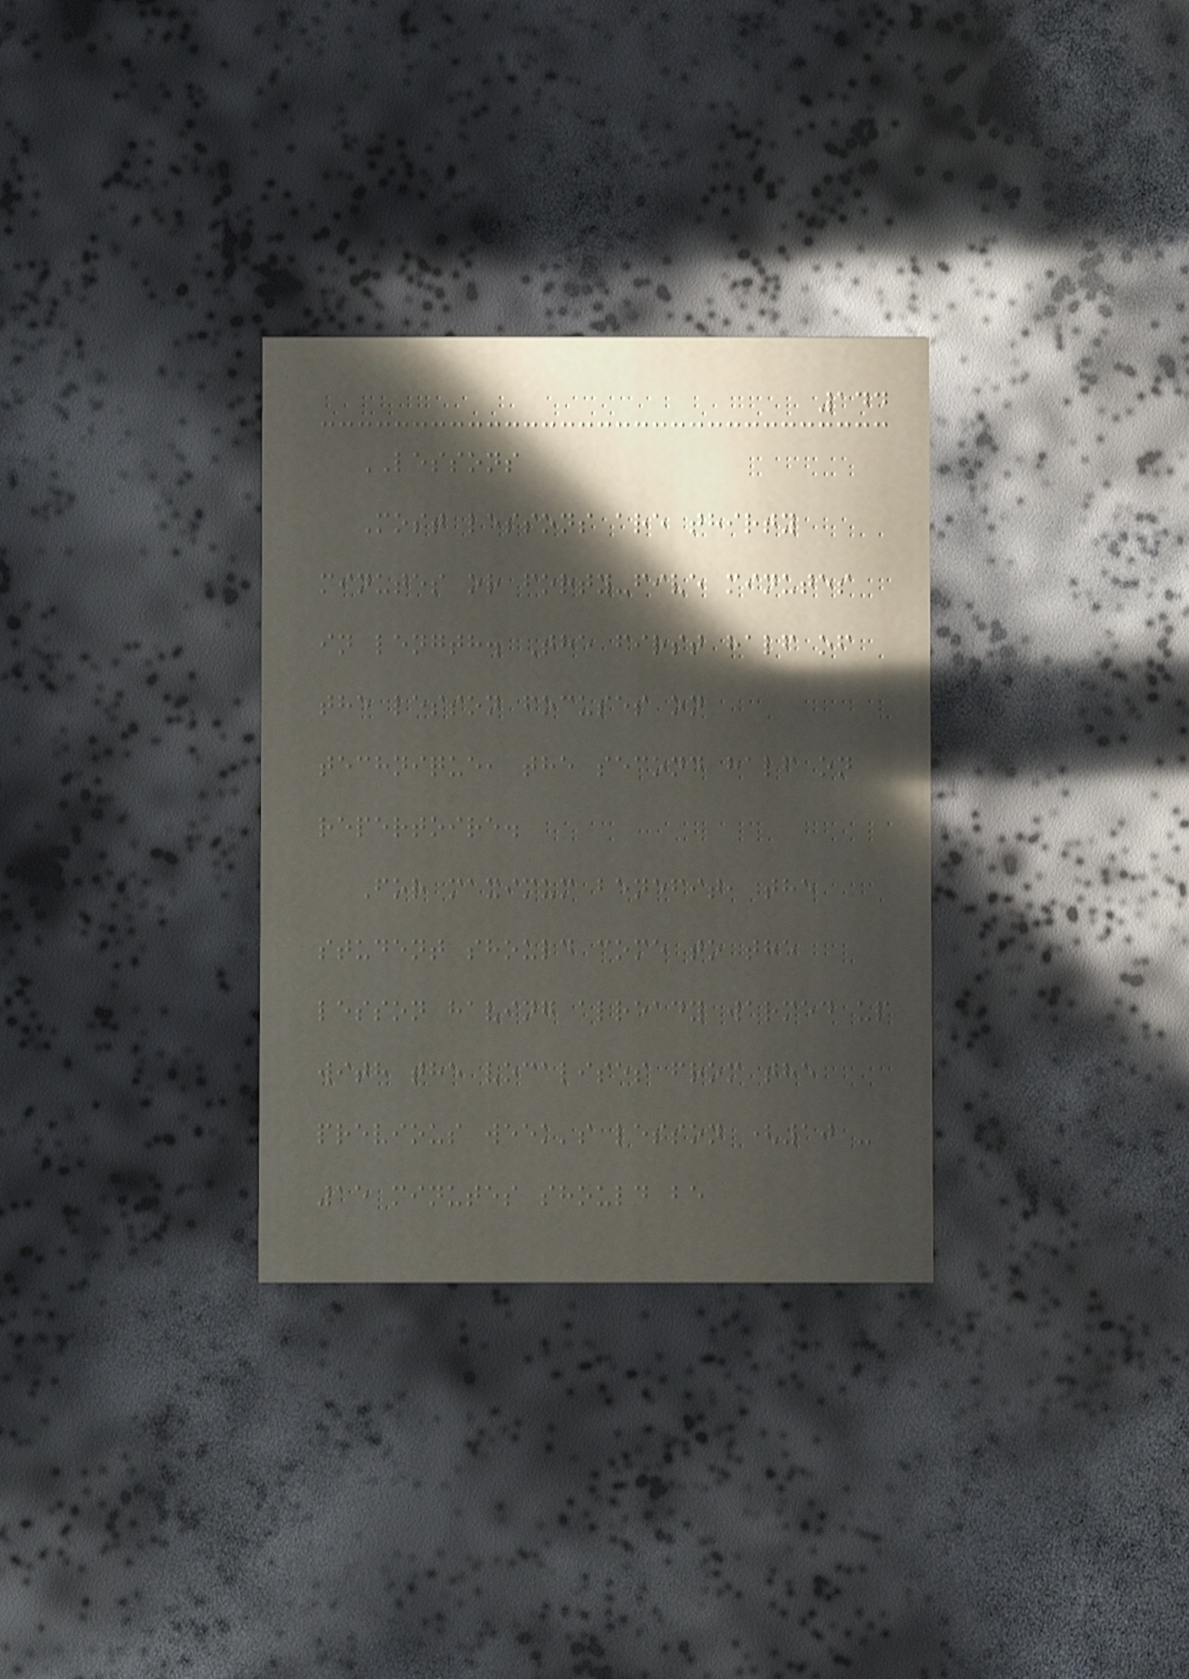144
LESSONS
Most lessons are thirty
minutes or forty-five minutes
in length. The first half of
the lesson focuses on
technique, the second half on
repertoire.
For maximum benefit, the
student should come to the
lesson having already warmed up
with the vocalises from the
previous week's lesson (10 -
15 minutes should be
